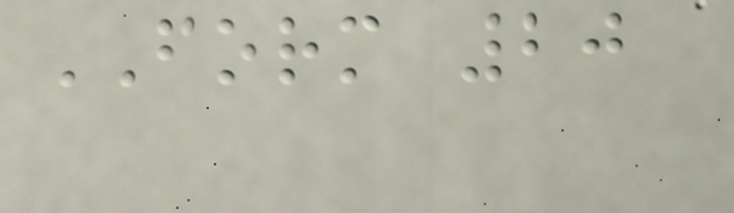FORM 20
